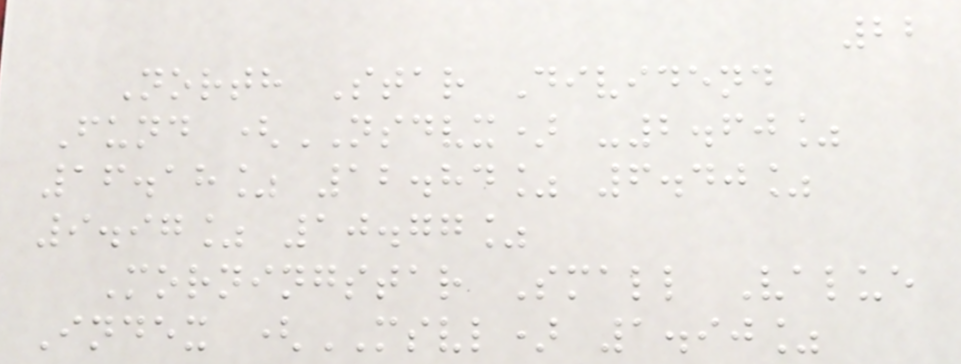22
North Star Dividend
Fund (NSDVX) -2.60%
16.18% 12.84% 6.40%
9.97% 10.77%
Morningstar Small Value
Index (MSVL) 1.90%
